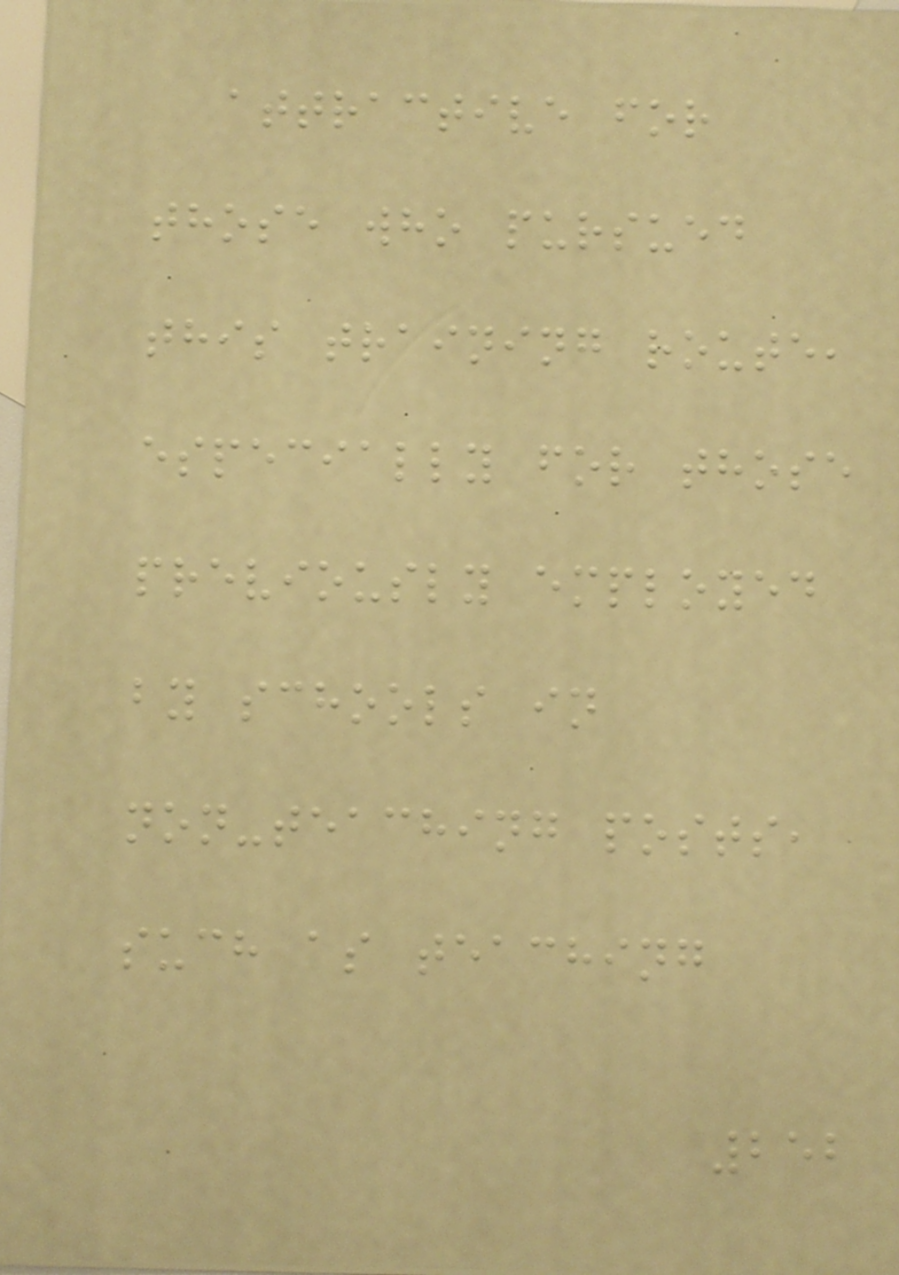attractive for
those who pursued
this training route,
especially for those
previously employed
by schools in
non-teaching posts,
such as teaching
252
